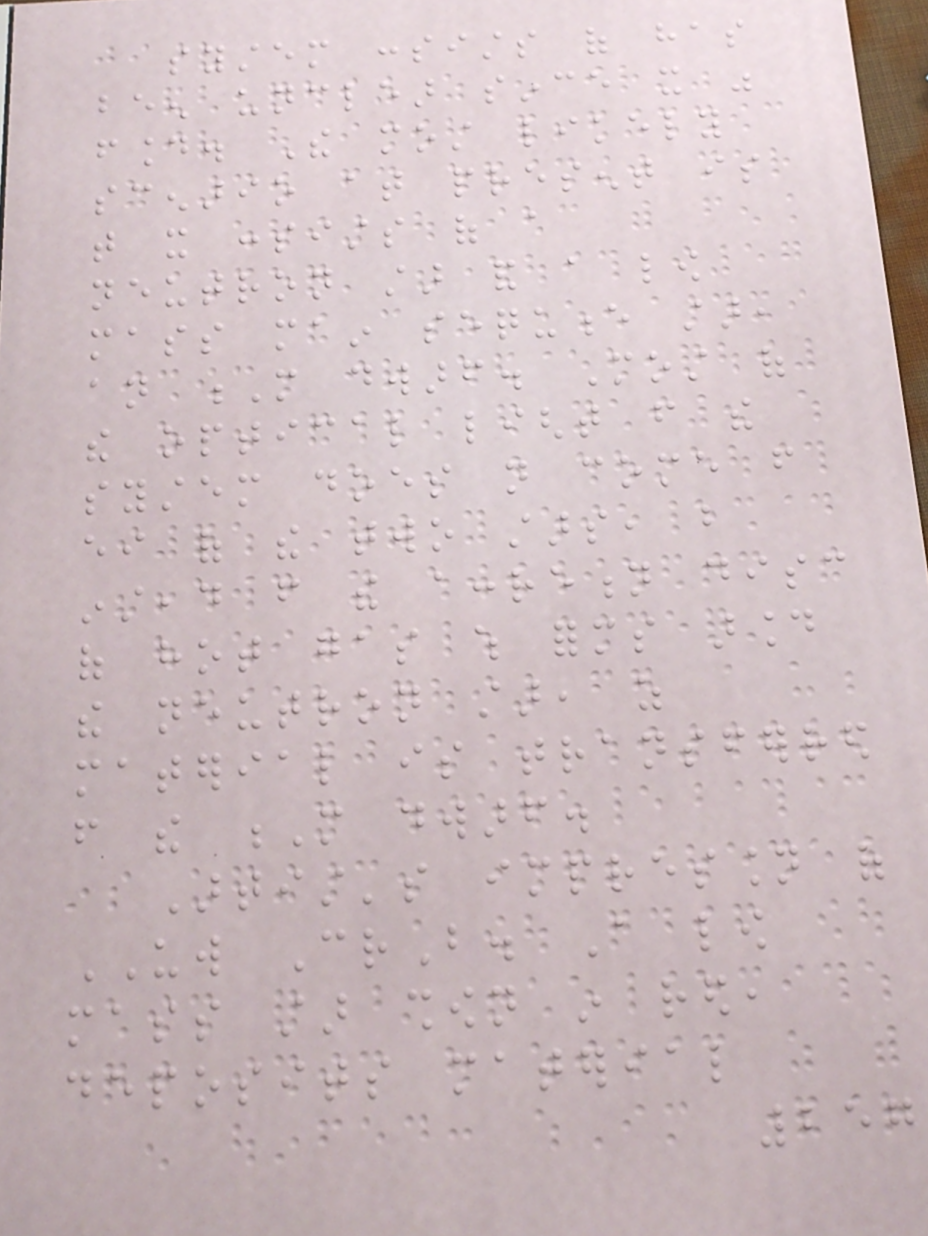system consists of has
been unclear since it was
found. The most likely
scenario at present is
that it consists of a
neutron star and a low
mass main sequence star,
an M dwarf. Most of
the optical light from the
system does not come from
either of the two stars, but
instead from the accretion disc
of hot gas which forms around
the neutron star, as
material is transferred
from the M dwarf.
Artist's impression of
UW CrB. A low
mass star shown in red,
deposits material
257
